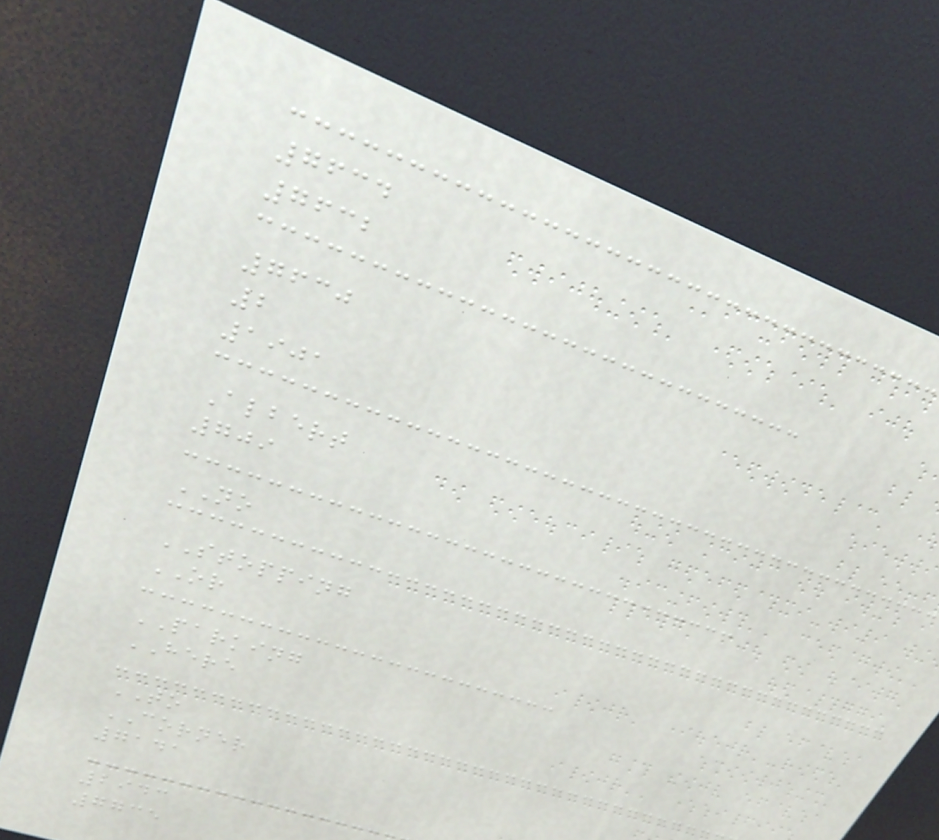7634
7632
7630
2
1901
Albert
709
NO
STOPPING
OR
PARKING
HERE
TO
CORNER
7141
2943
7735
